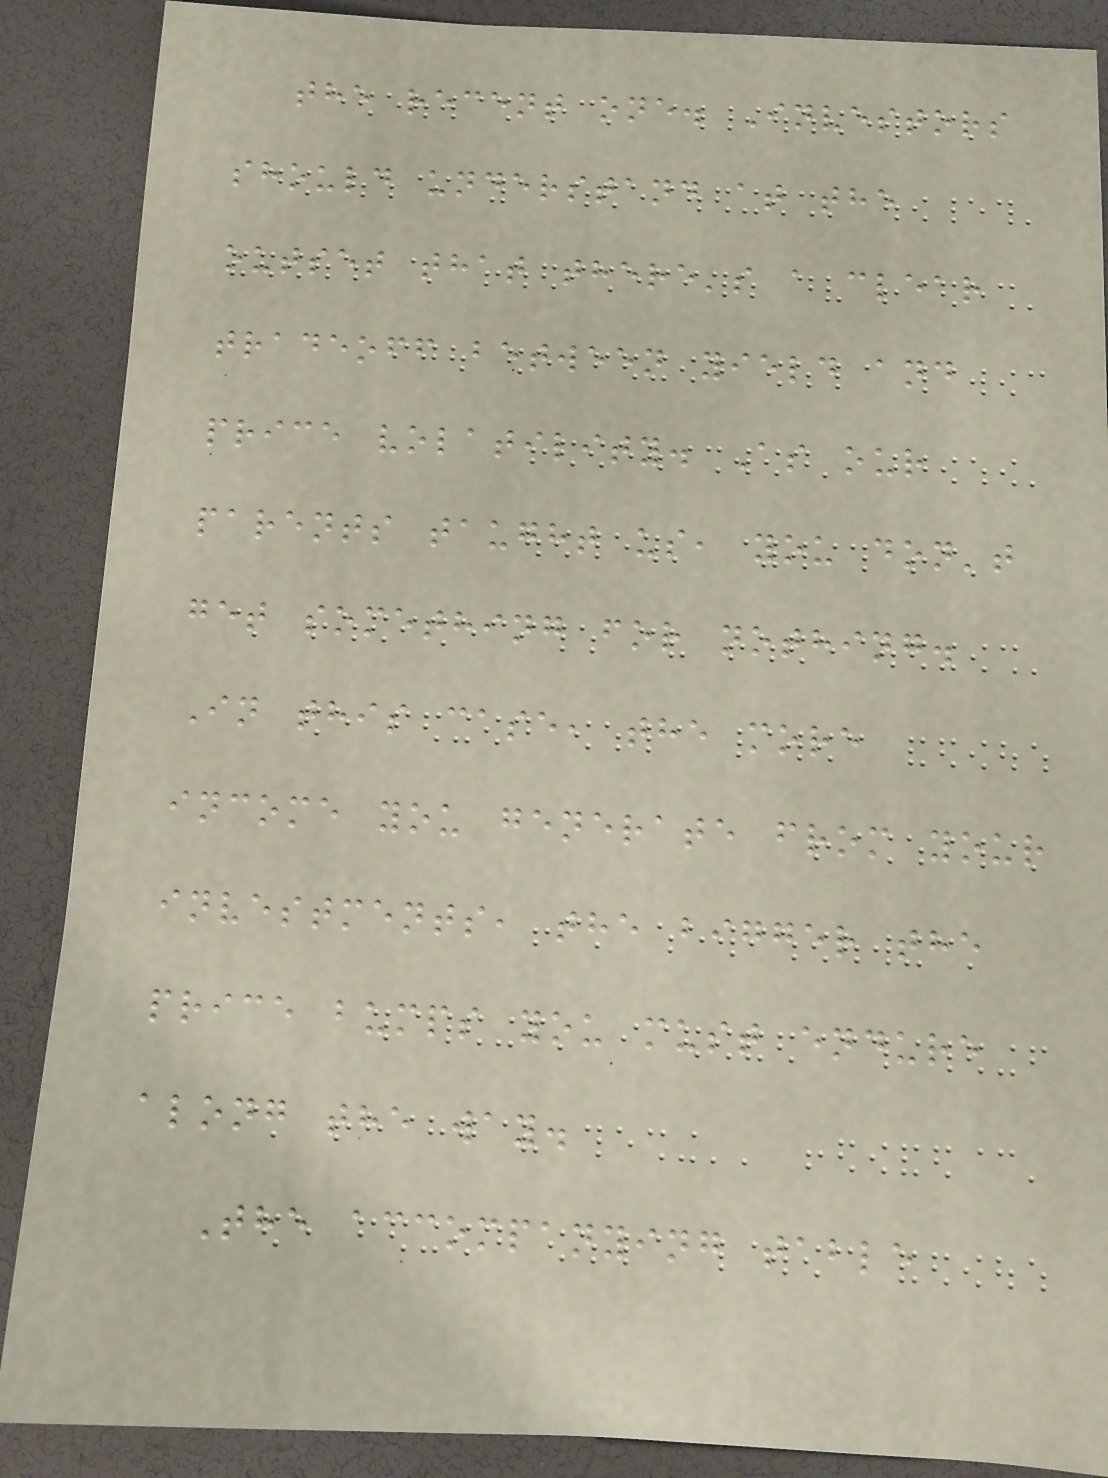the recent one. Investors
should understand at the
outset that there's a clear
tradeoff between yield and
price volatility. As our
parents taught us, you don't
get something for nothing.
In this case, the more
income you generate from your
investments, the bigger the
price bumps you must endure
along the way.
The accompanying table
